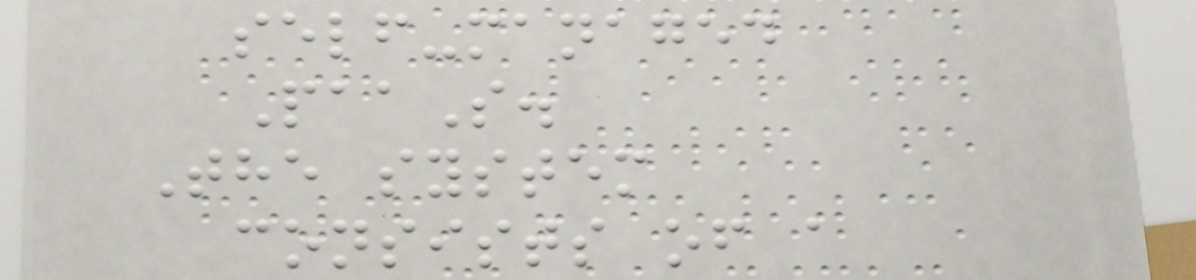self-managed
PaaS.
The system
consists of a
